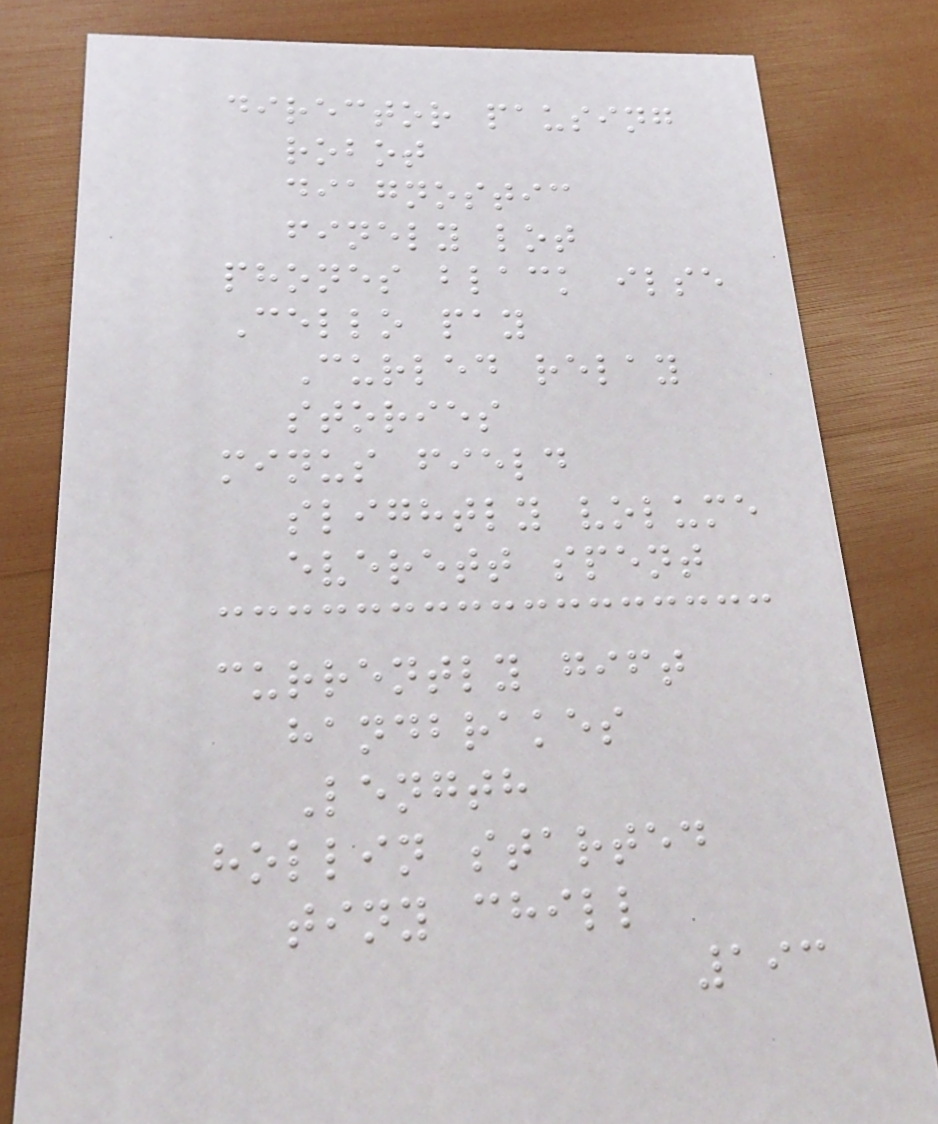director pausing
robot
diagnostic
finely lot
phones black ilse
Cello pay
Curled relay
stories
minus field
slightly volume
everett spent
currently gift
handbrakes
Length
hollin started
tiny chill
193
